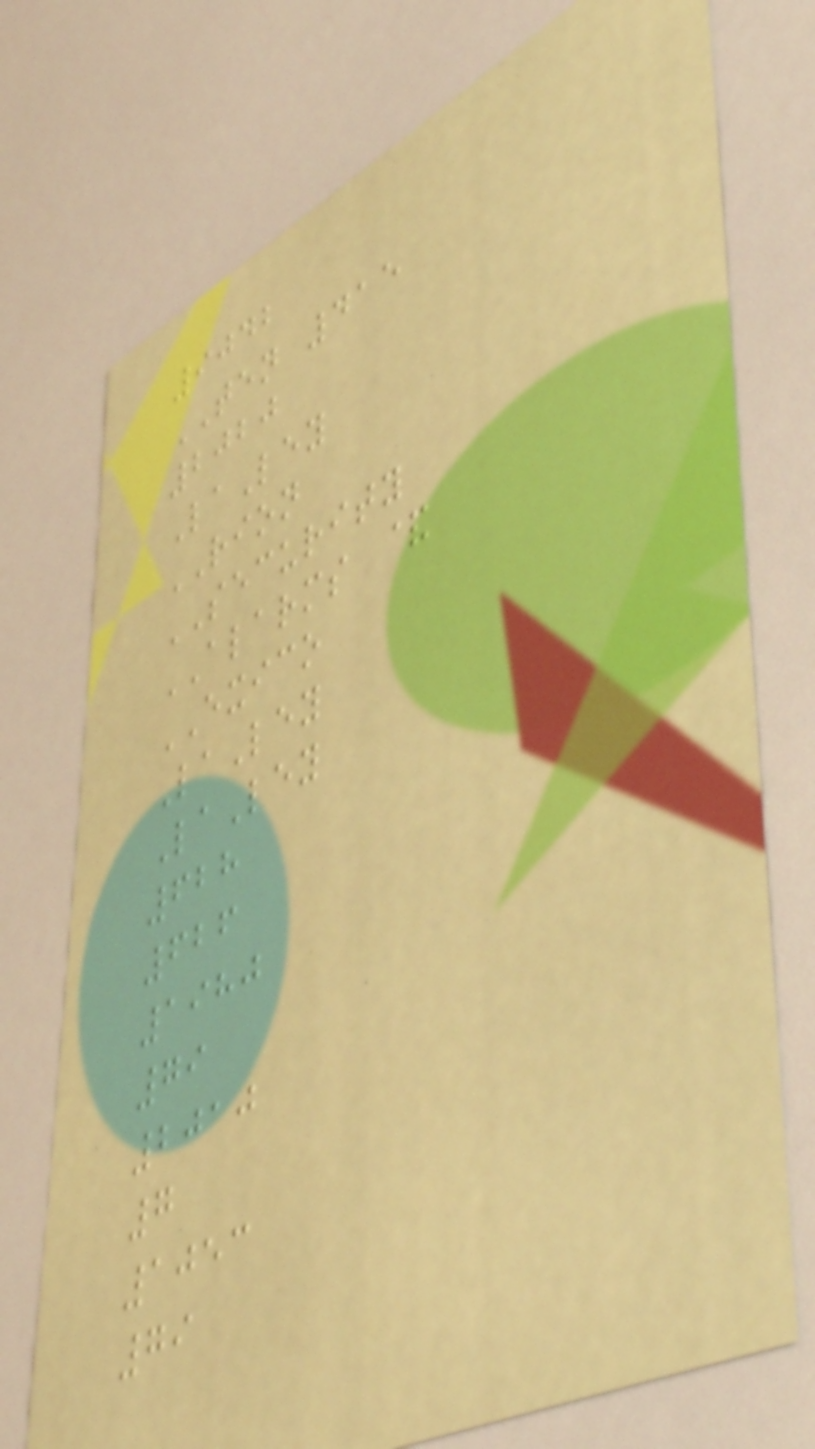9042
TEN 415
2020
LaLey
RION
SECURITY
ALARMS &
EXICO
LaLey
LaLey
628
626
1980
79
2010
7
1053
79
